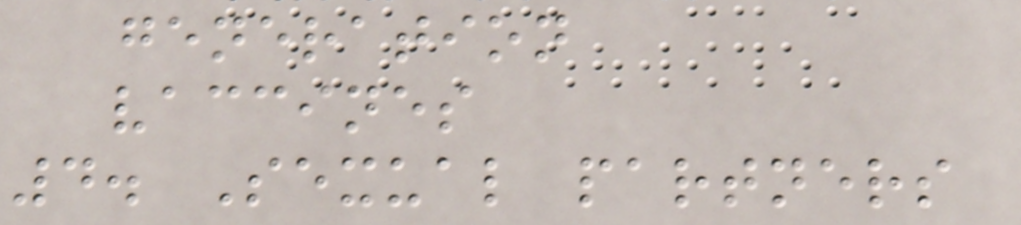generation
vaccines
4. Sexual partners
